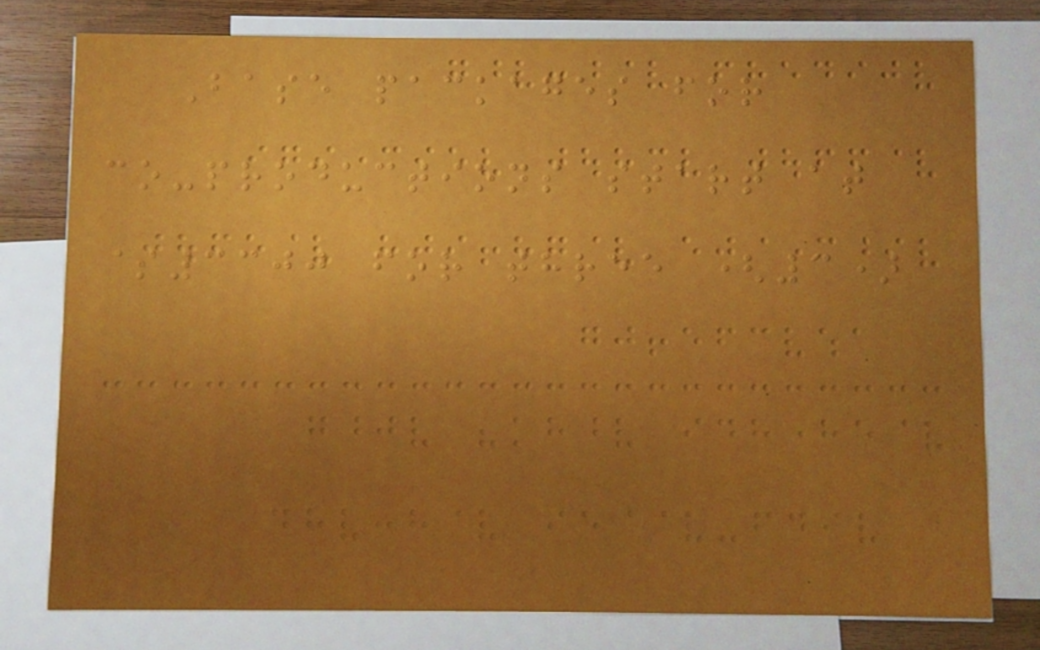Base packages for
co-productions start at
$3300 for three (3)
